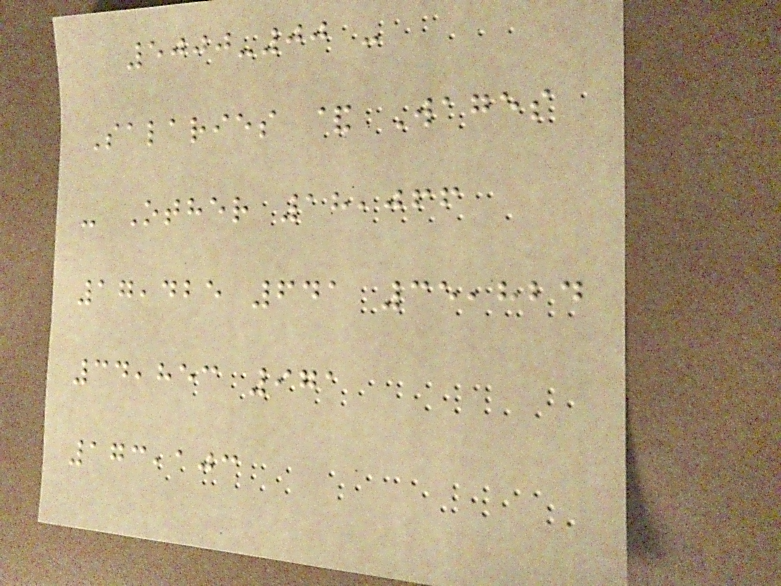5000-00 -
Salaries & Wages
- Other 18,066
17,425 641 35,824
34,853 971
173,103
